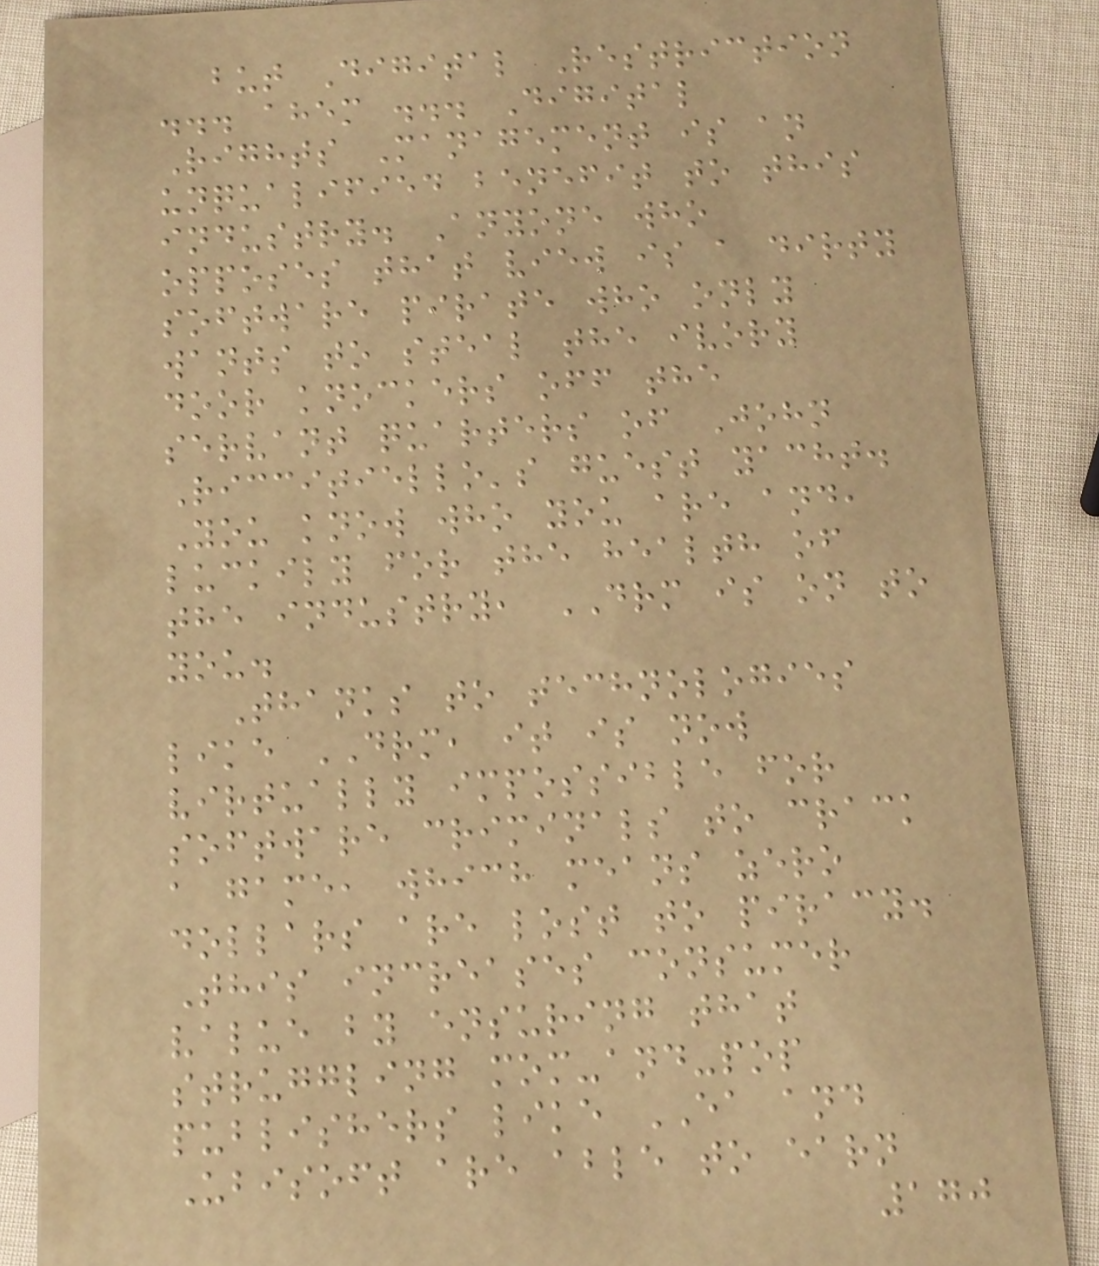but Digital Restriction
... ahem ... Digital
Rights Management is an
unqualified benefit to this
industry. Anyone who
opposes that view is a dirty
software pirate who only
wants to steal the ivory
door knockers off the
servant quarters of John
Riccitiello's guest yacht.
You know who you are and,
luckily for the health of
the industry, DRM is on to
you.
Thanks to technologies
like DRM, it is now
virtually impossible for
software criminals to crack
a game, which means zero
dollars are lost to piracy.
This increases consumer
value by ensuring that
struggling mom-and-pop
publishers like EA and
Ubisoft are able to earn
170
